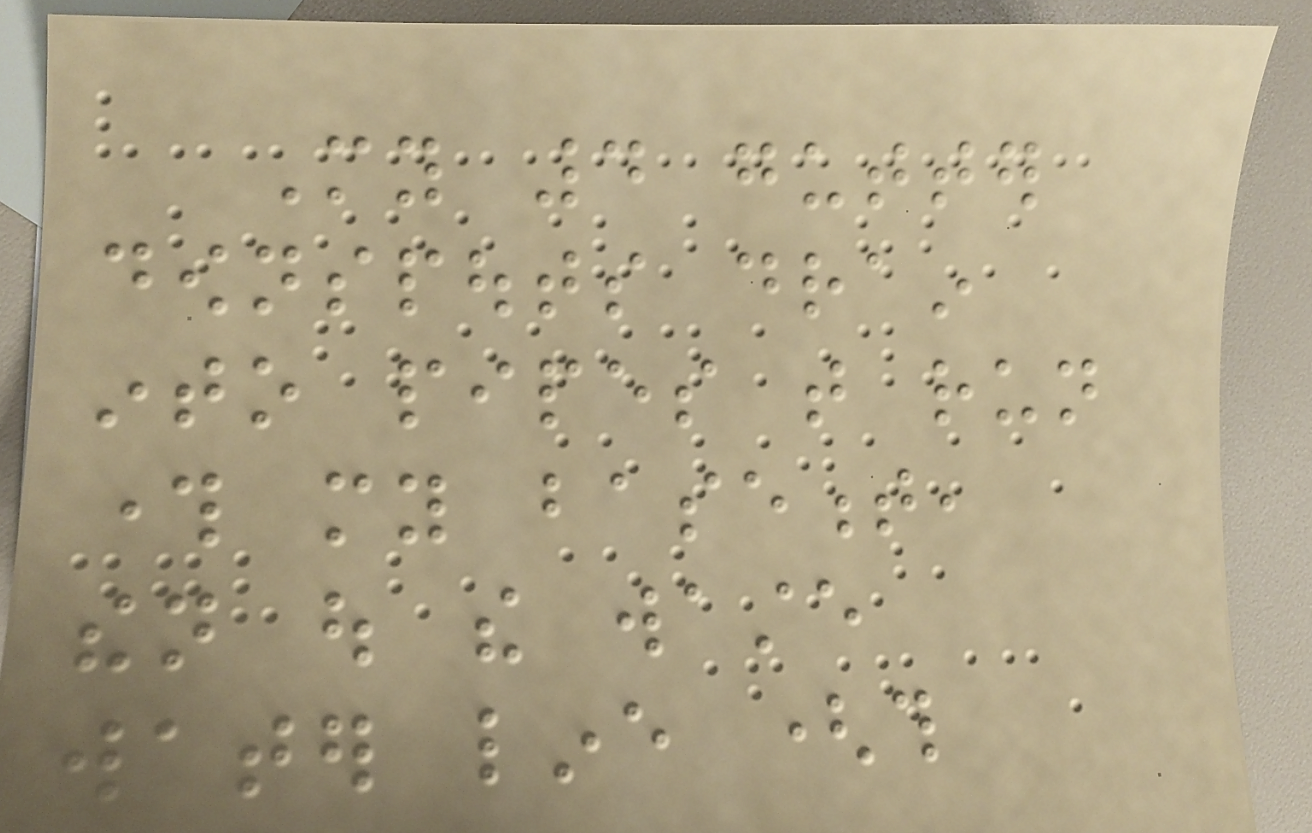My 4 gutter
downspouts drain
into pipes that run
through my basement,
then out the waste
water line (this
